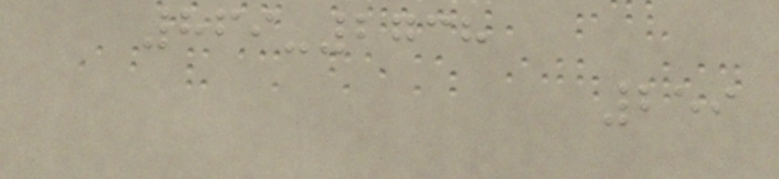869-2738
259
